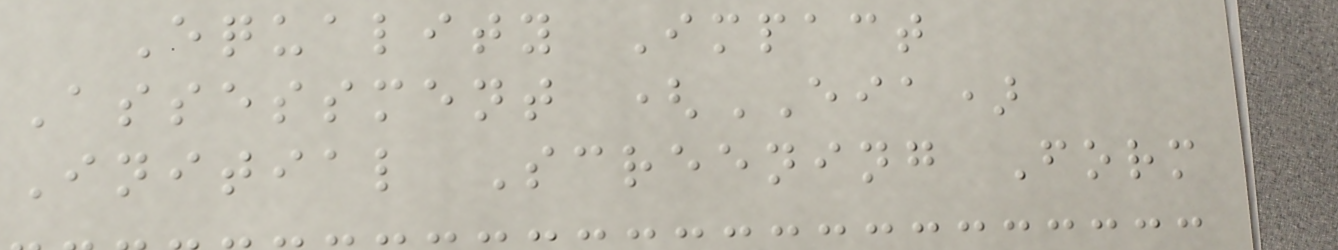Equality Impact
Assessment (EIA)
Initial Screening Form
